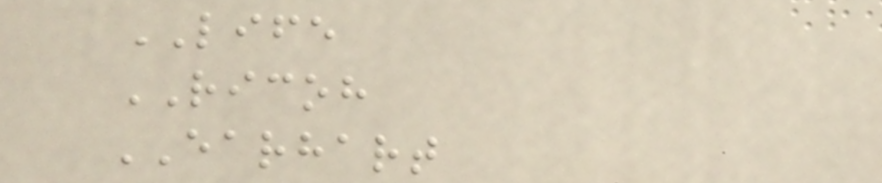LIFE
RICOH
EARHART
